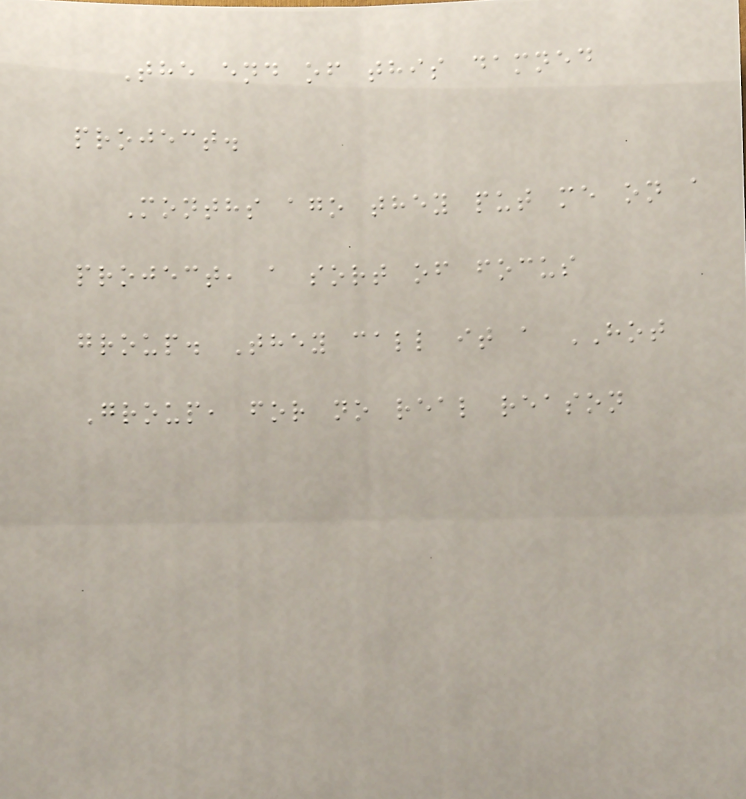The end of this damned
project.
Months ago they put me on a
project, a sort of focus
group. They call it a HOT
Group, for no real reason
